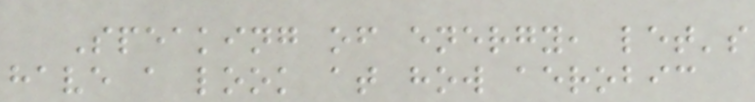Speaking of energy, let's
have a look at how aerobic
